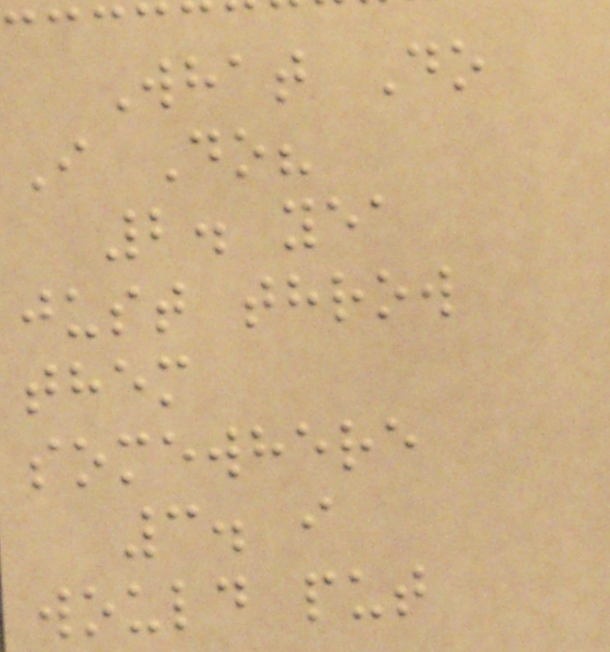What Do
I Do?
2. yea
just throw
them
somewhere
3. i
would put
